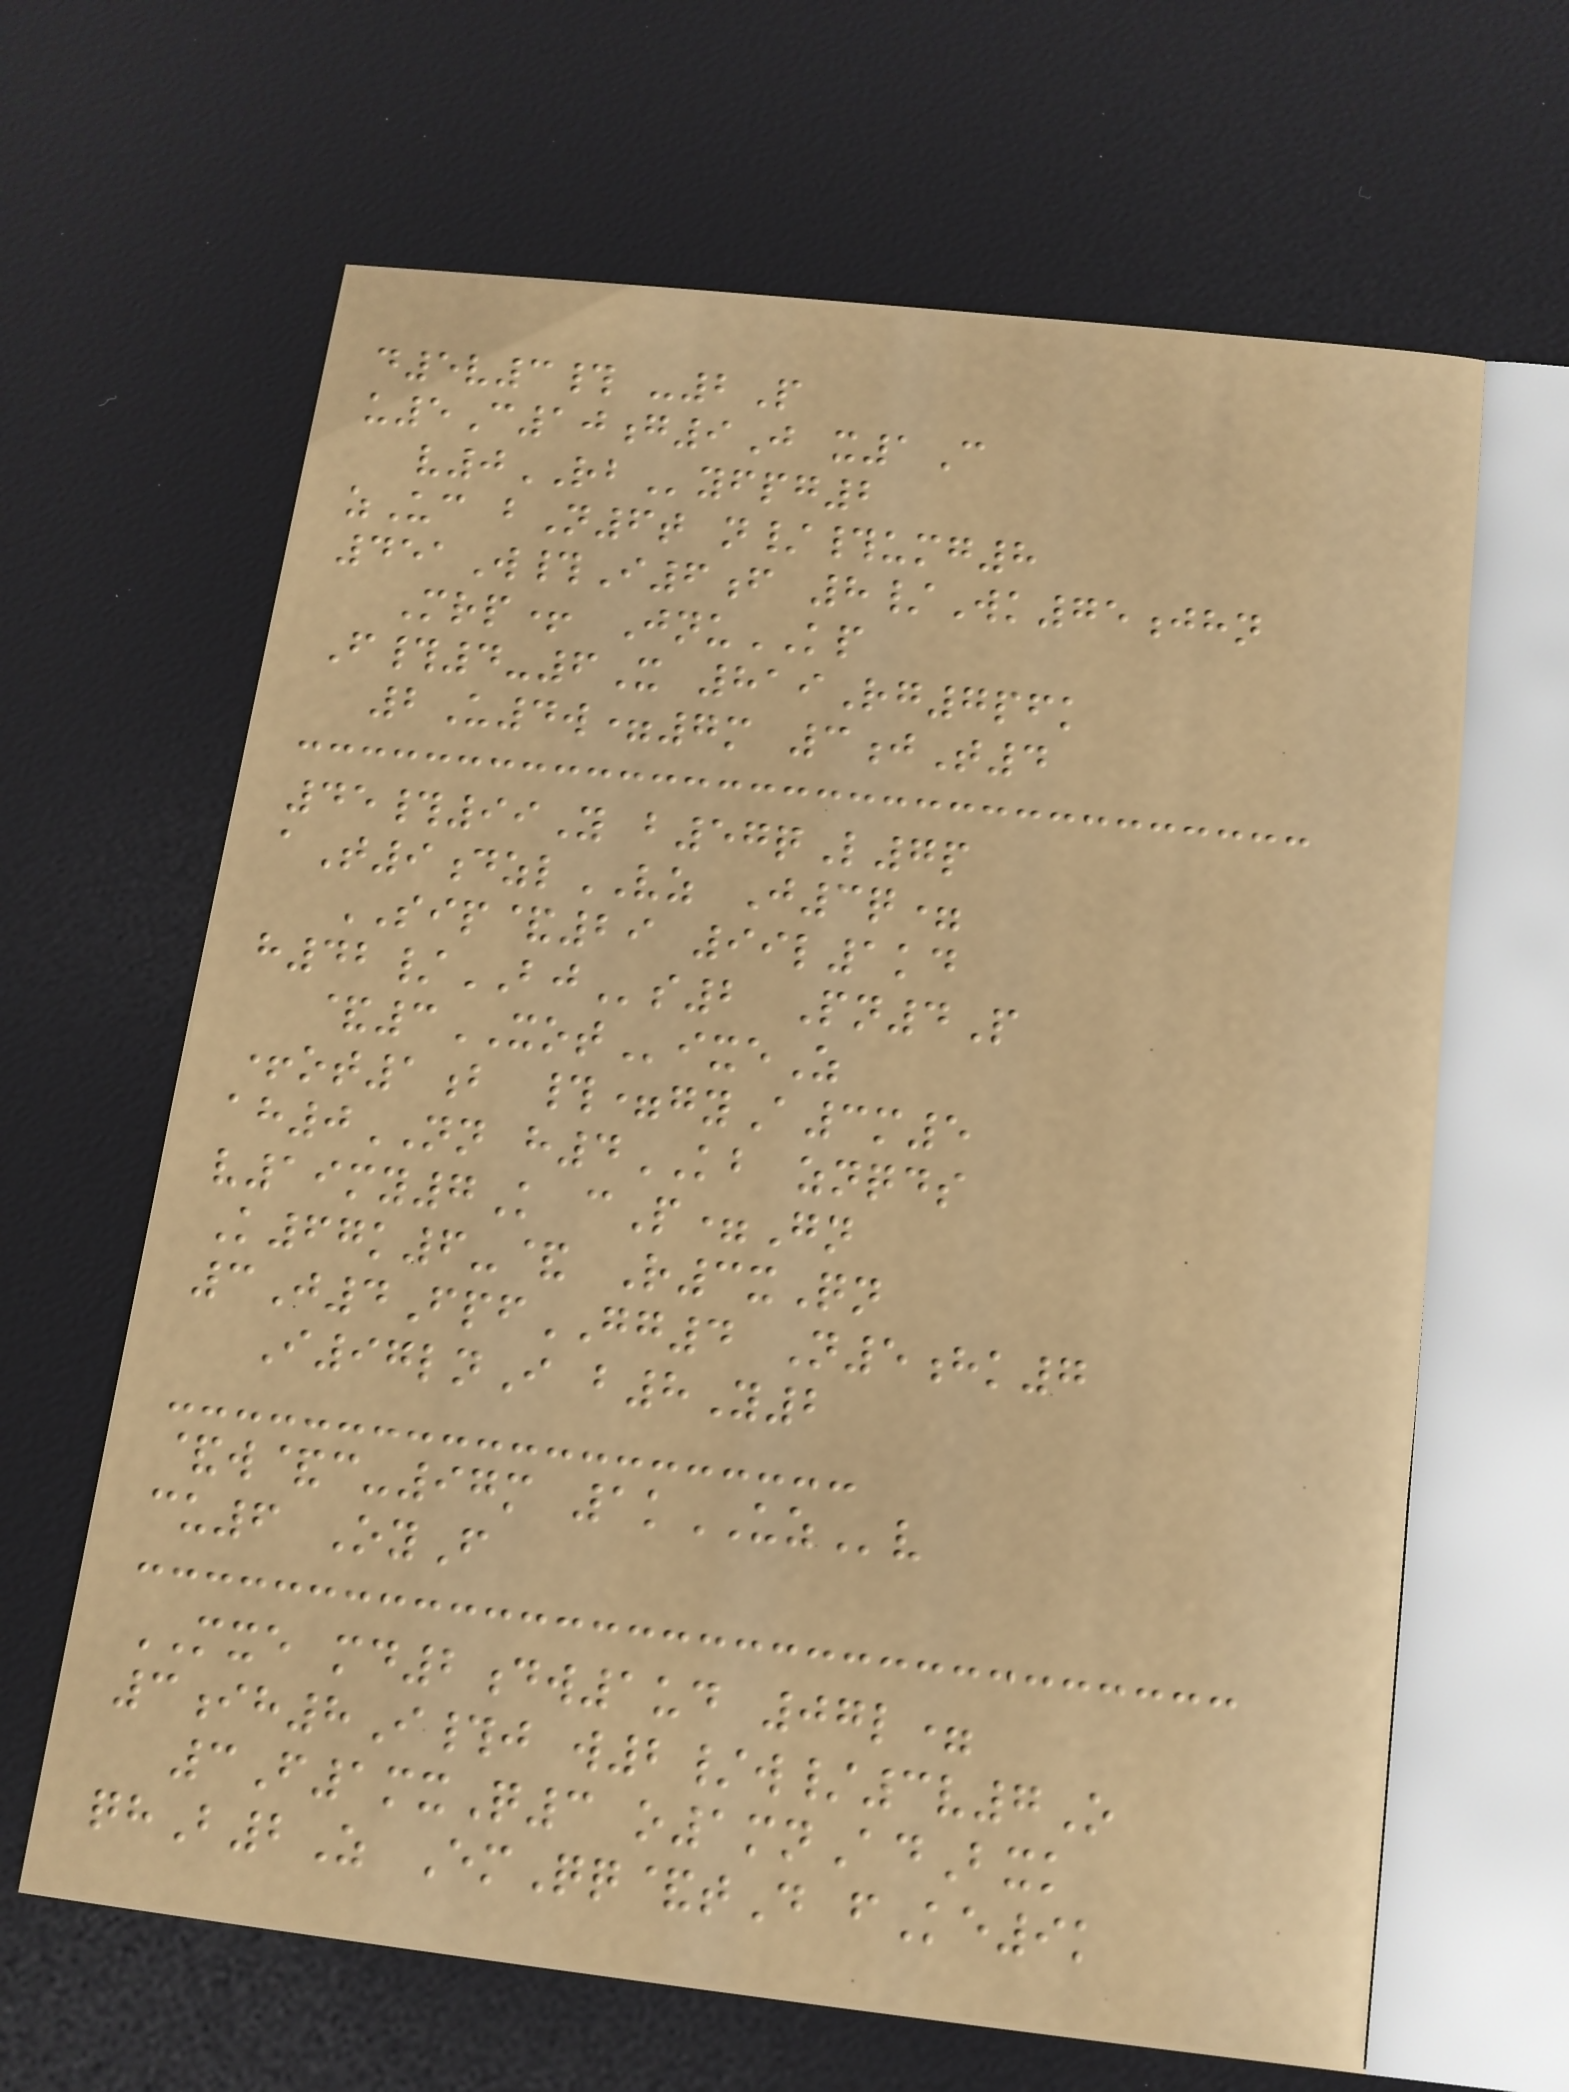d5v3# -2P
u5C10g9J x1C
v0RByfpg2
zUc bN6t n/#umg8
451W#I6f 8/Wk75jhn
Mrp+ JnuKP
F#4-6X 819Rg7pfk
2U4w=7m 3jT4
45#99Y b57qL7p
aT9dzlVZ J3q=
SIP&29 99l1kd
h42/BJs2 Pn4P
&3XOTixeZ
+ot1b #=gyA3m5
ah0NN h4KB znqds
v19my7K cP=Gn
K67k6-& R3xQn
3J4FpfGG4 N5hk7
I97lnI b8Y2
&w&c-97m 1kUZv
cu6 OyF
MXE md2dw1ud 07l=
3ih8I#j w2/w/3v7O
3F1mxQ3 o1mnAdBxk
qhB2Z EmQq&tD fKe9k
